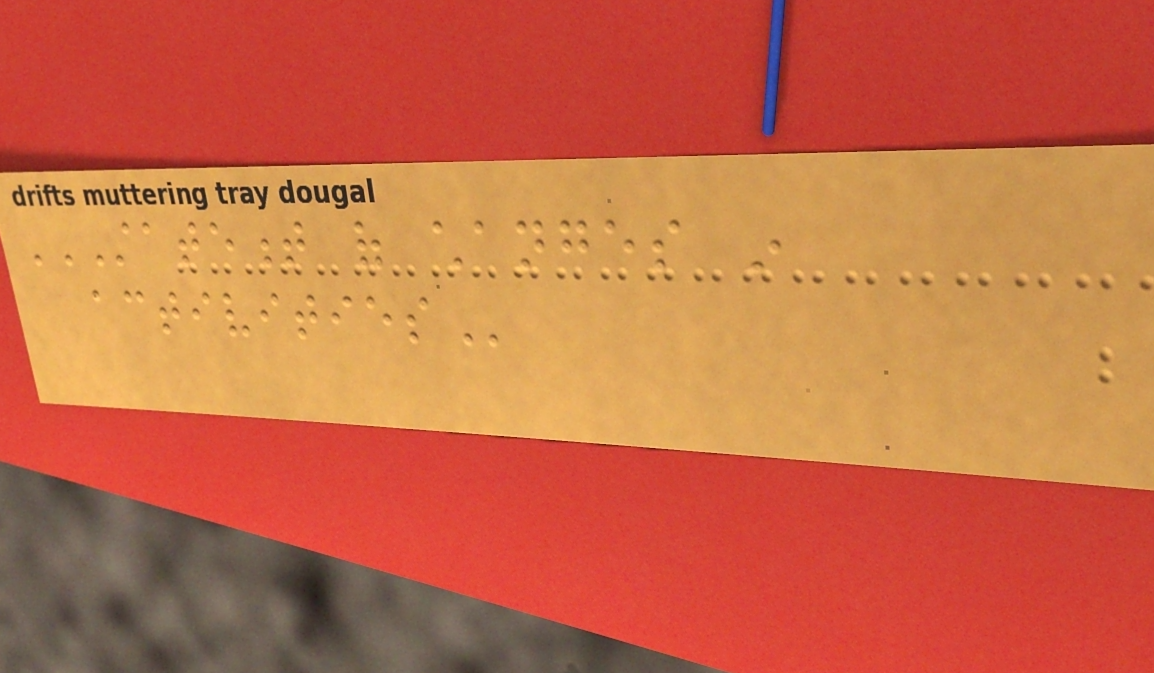STATEMENT OF CHANGES IN
ACTIVITIES
